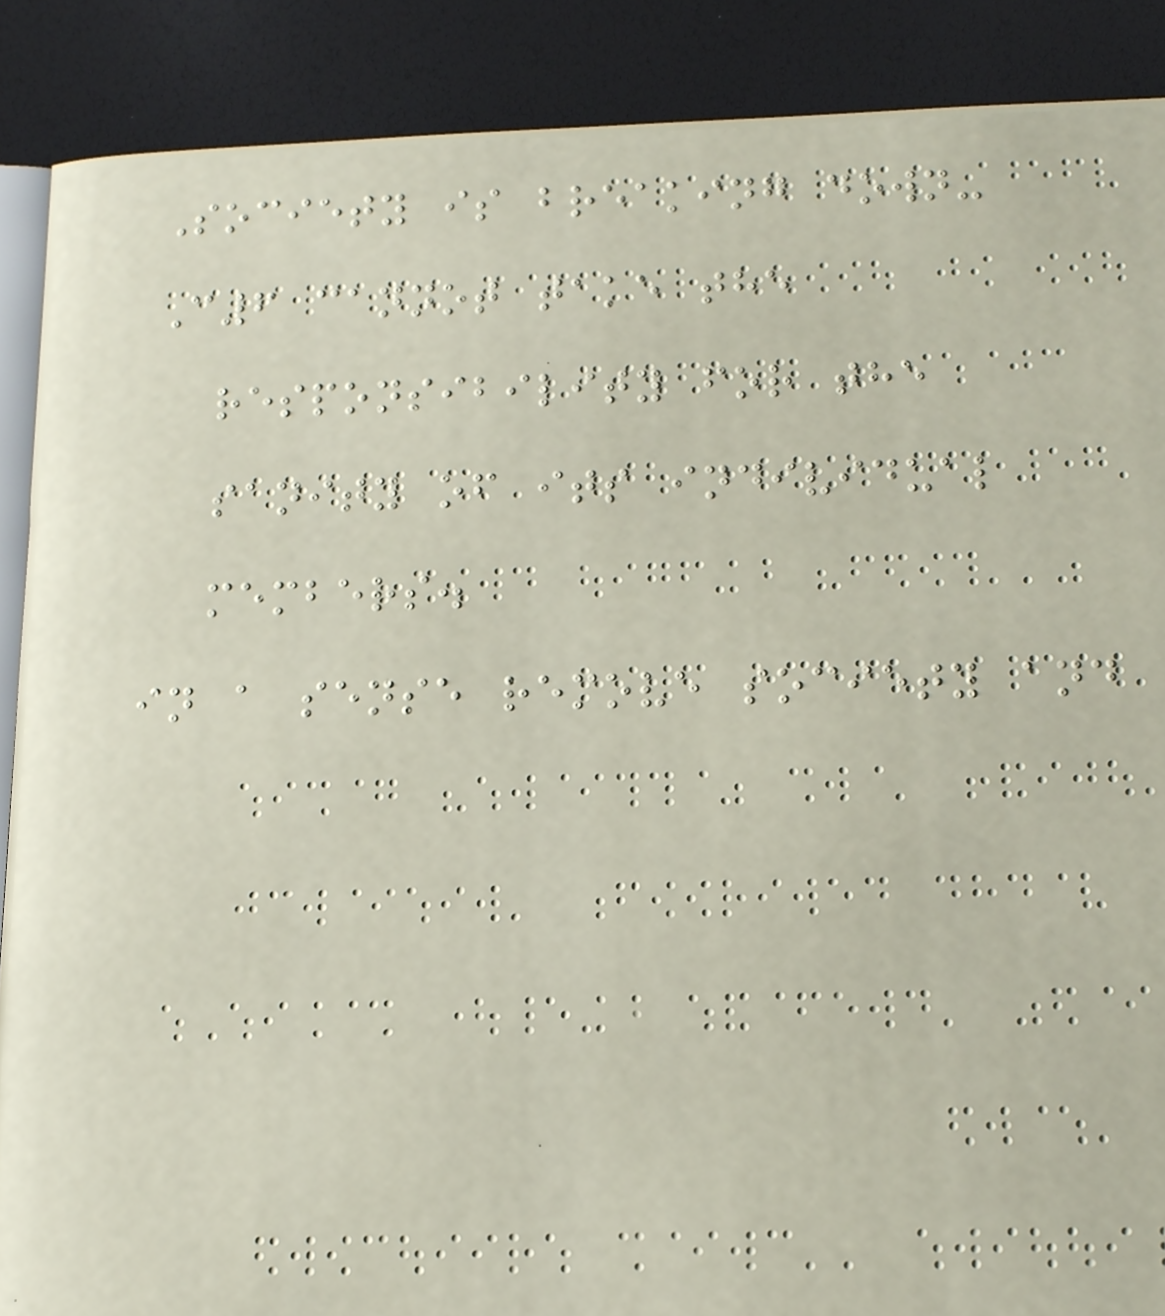Society is breaking down-
C6 cannot take the
responsibility for the
sanity of its individual
members.
in a sense remove society and
